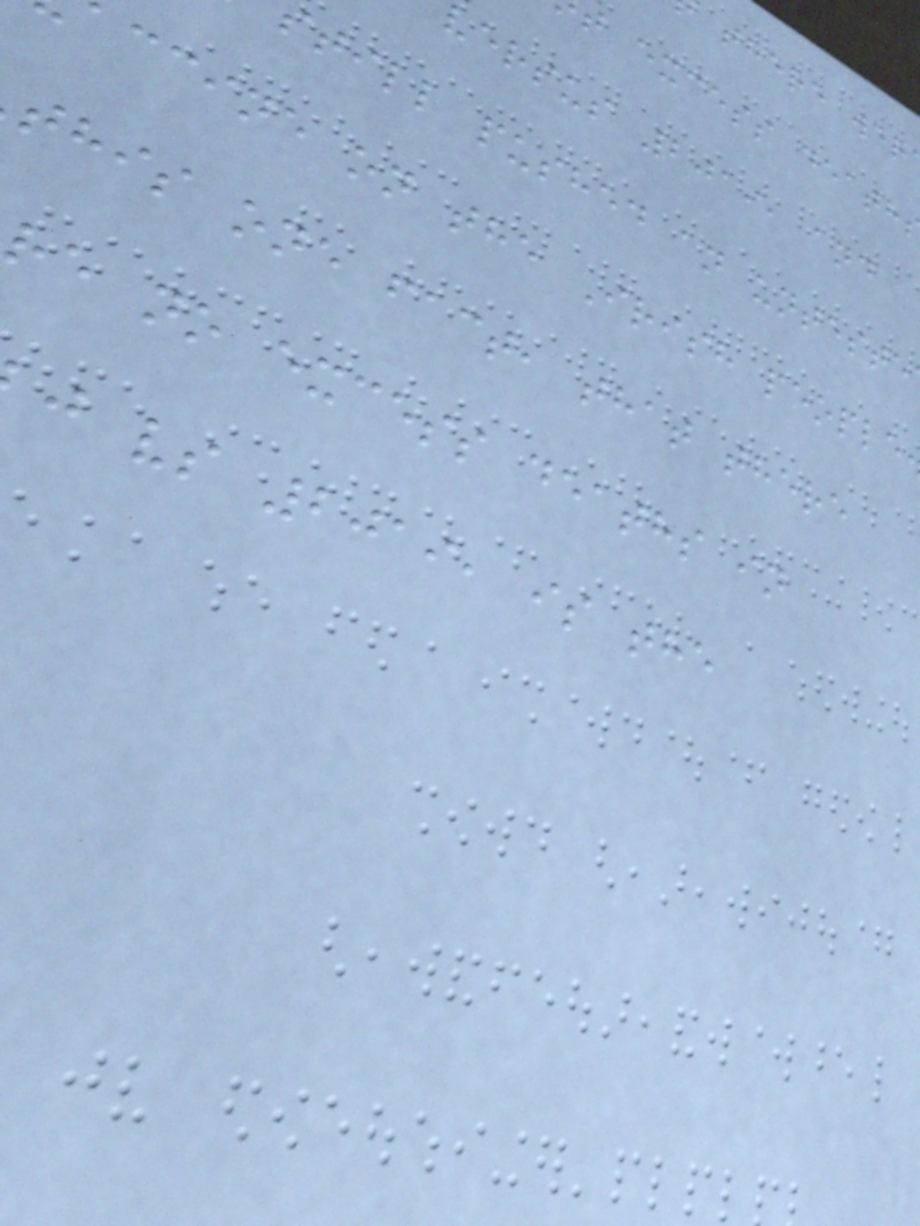there wer
t excess death
versus 2019, and
still pushed an unteste
ccine on the Irish people
this one fact, that there
re no excess deaths in
j vs 2019, is the
